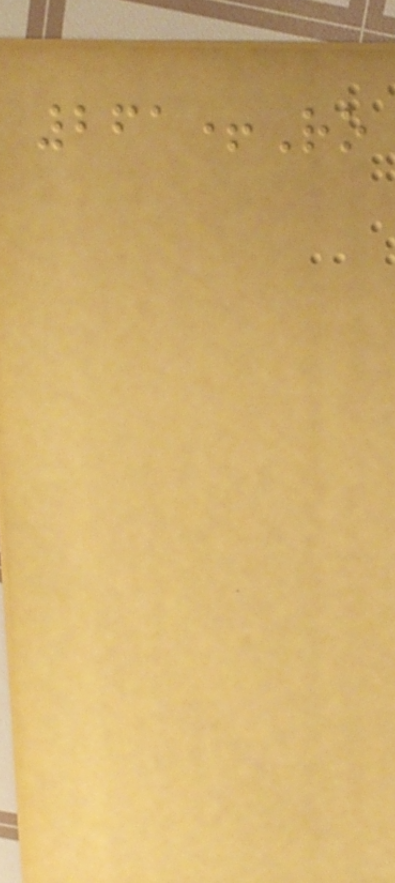261+Ro
